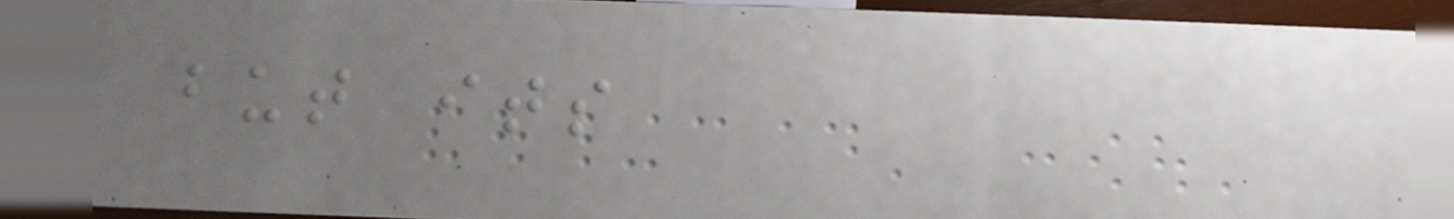but its
